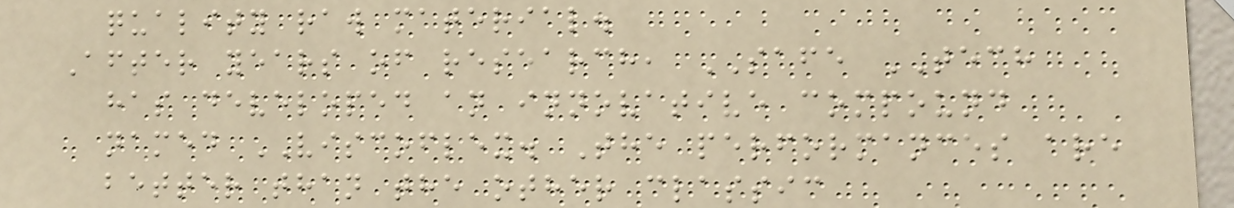quality raw material.
After years of research, SAFE TECH
has developed an innovative compound
named VISCOFLEX. The performances are
better than the other classic
